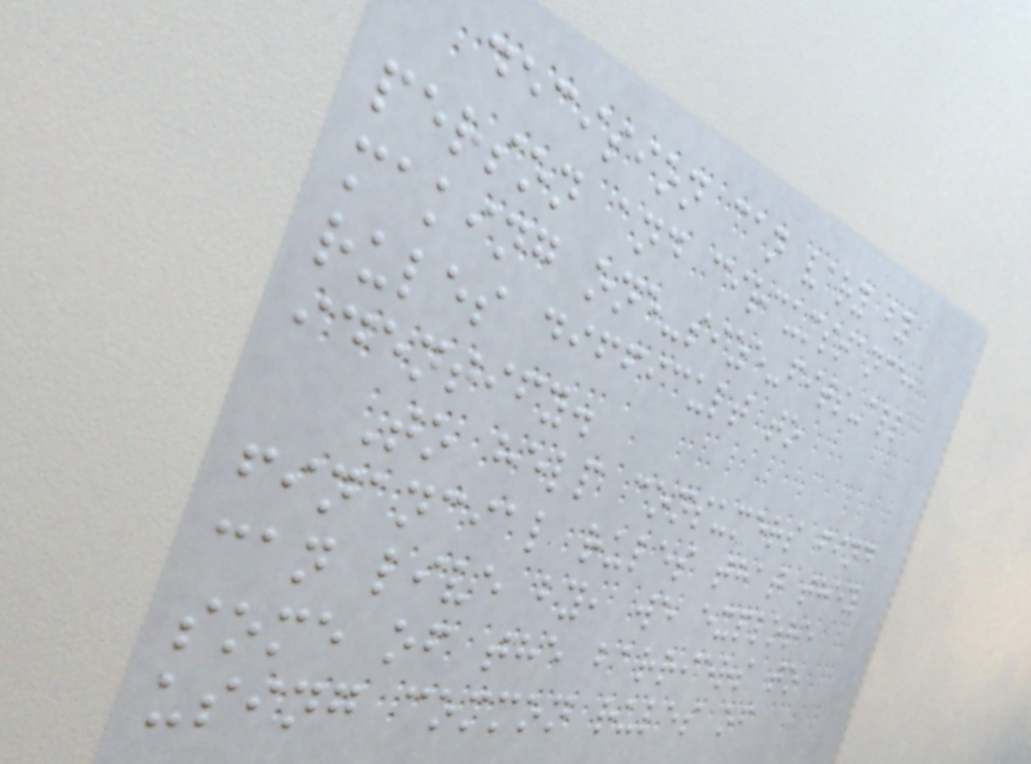decision can vary by
person and circumstance,
making one-size-fits-all
rules difficult to
identify.
To help consumers find
financial rules that they
can live by, we explore
some of the barriers to
using common rules of
